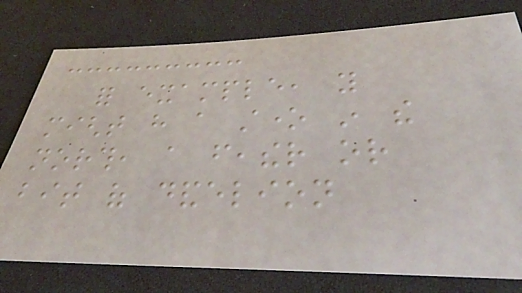for example, you
might have a stone in the
north, a feather or
bit of dandelion
